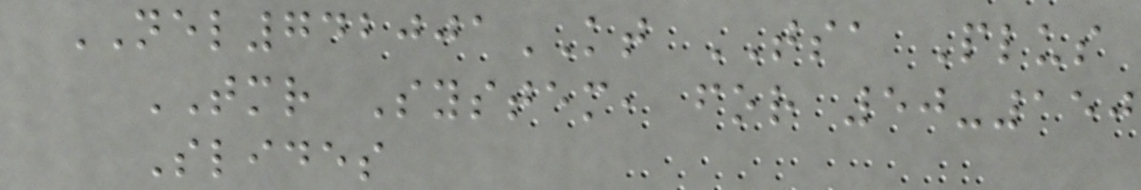NEL742001KT TSA Plus
TMR System, for 50-150
Slides
